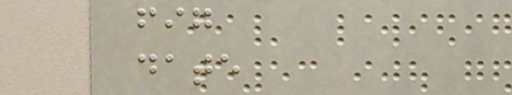fig
date
